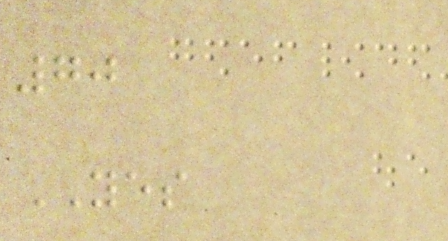70
YES
